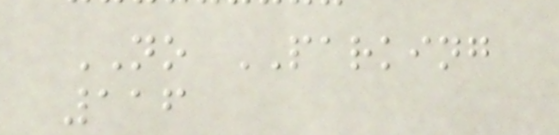NO PARKING
116
